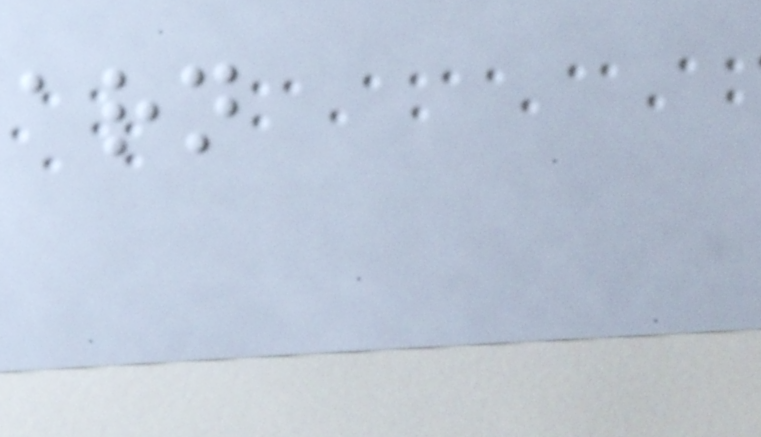arn
